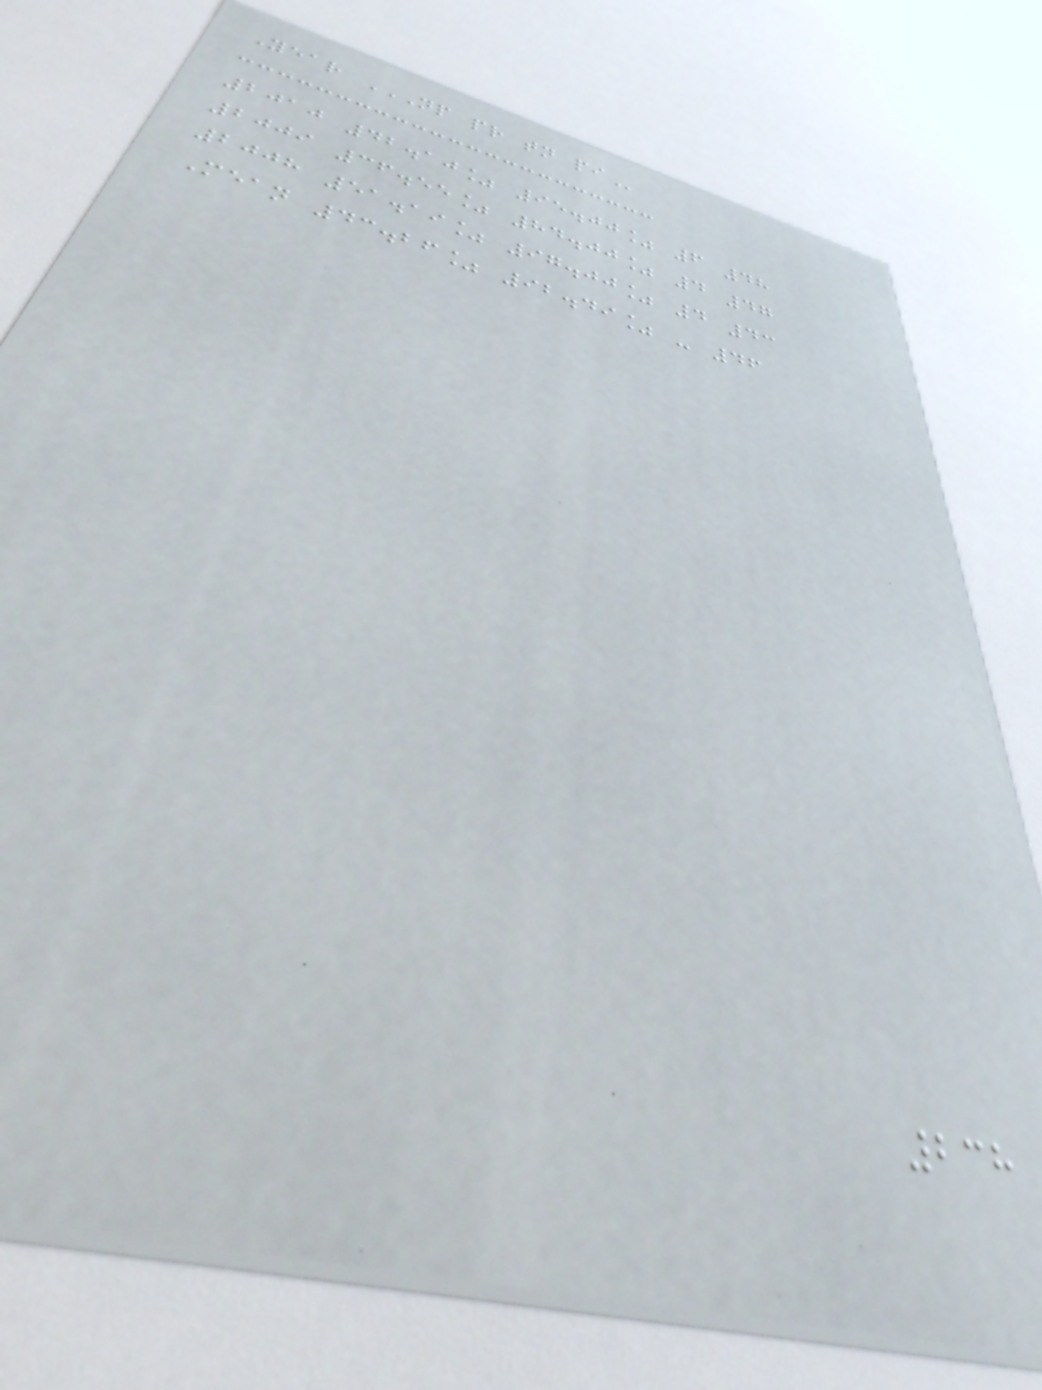Year NP PR TN PI
2010 42.10% 95.00% 6 48
2009 36.55% 84.00% 4 47
2008 51.19% 97.00% 4 43
Mean 43.26% 92.49% - 46
238
